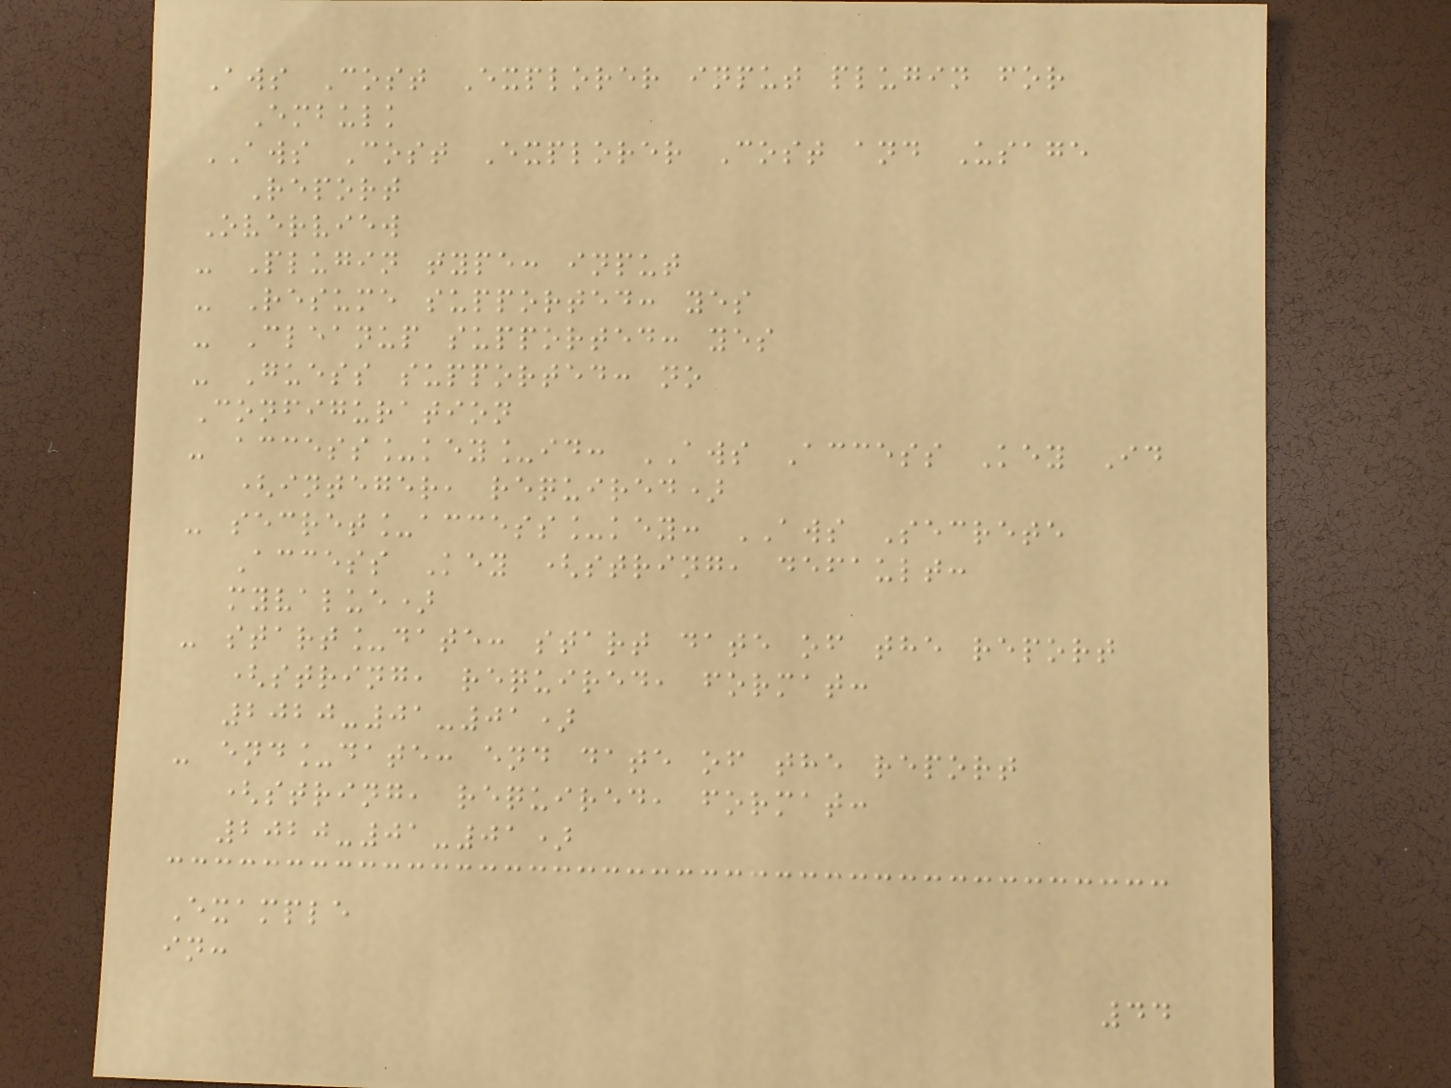Aws Cost Explorer input plugin for
Embulk
AWS Cost Explorer Cost and Usage
Report
Overview
- Plugin type: input
- Resume supported: yes
- Cleanup supported: yes
- Guess supported: no
Configuration
- access_key_id: AWS Access Key Id
(integer, required)
- secret_access_key: AWS Secrete
Access Key (string, default:
myvalue)
- start_date: start date of the report
(string, required, format:
2020-01-01)
- end_date: end date of the report
(string, required, format:
2020-01-01)
Example
in:
44
